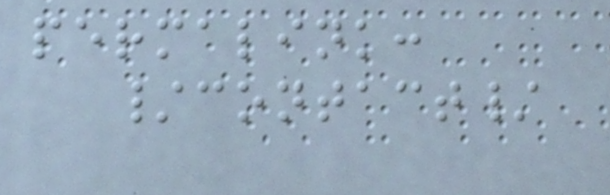permalink:
/contact/
